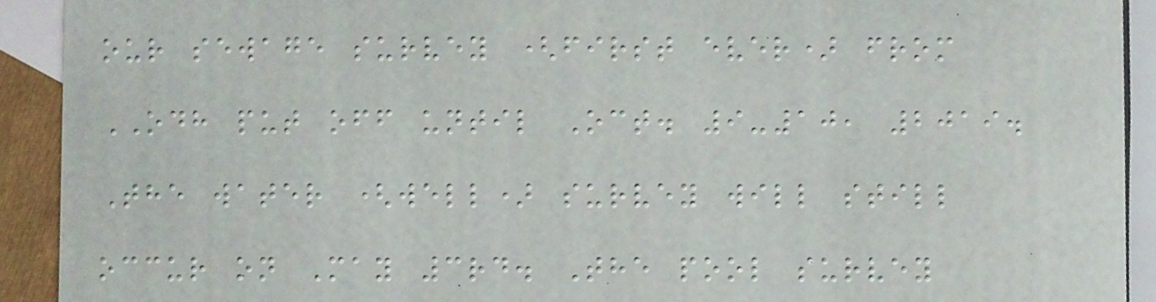our sewage survey (first ever) from
ODH put off until Oct. 9-10, 2019.
The water (well) survey will still
occur on May 3rd. The pool survey
